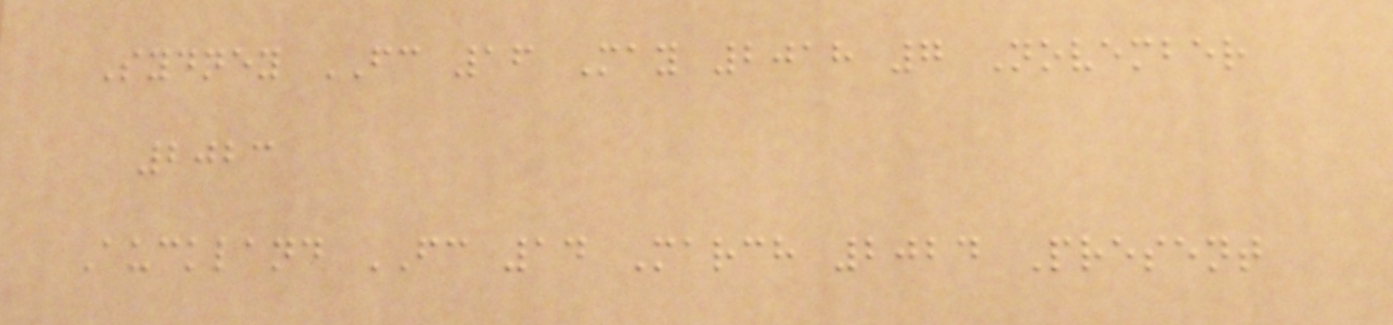Sydney FC 16 May 2018 7 November
2023
Auckland FC 14 March 2024 Present
